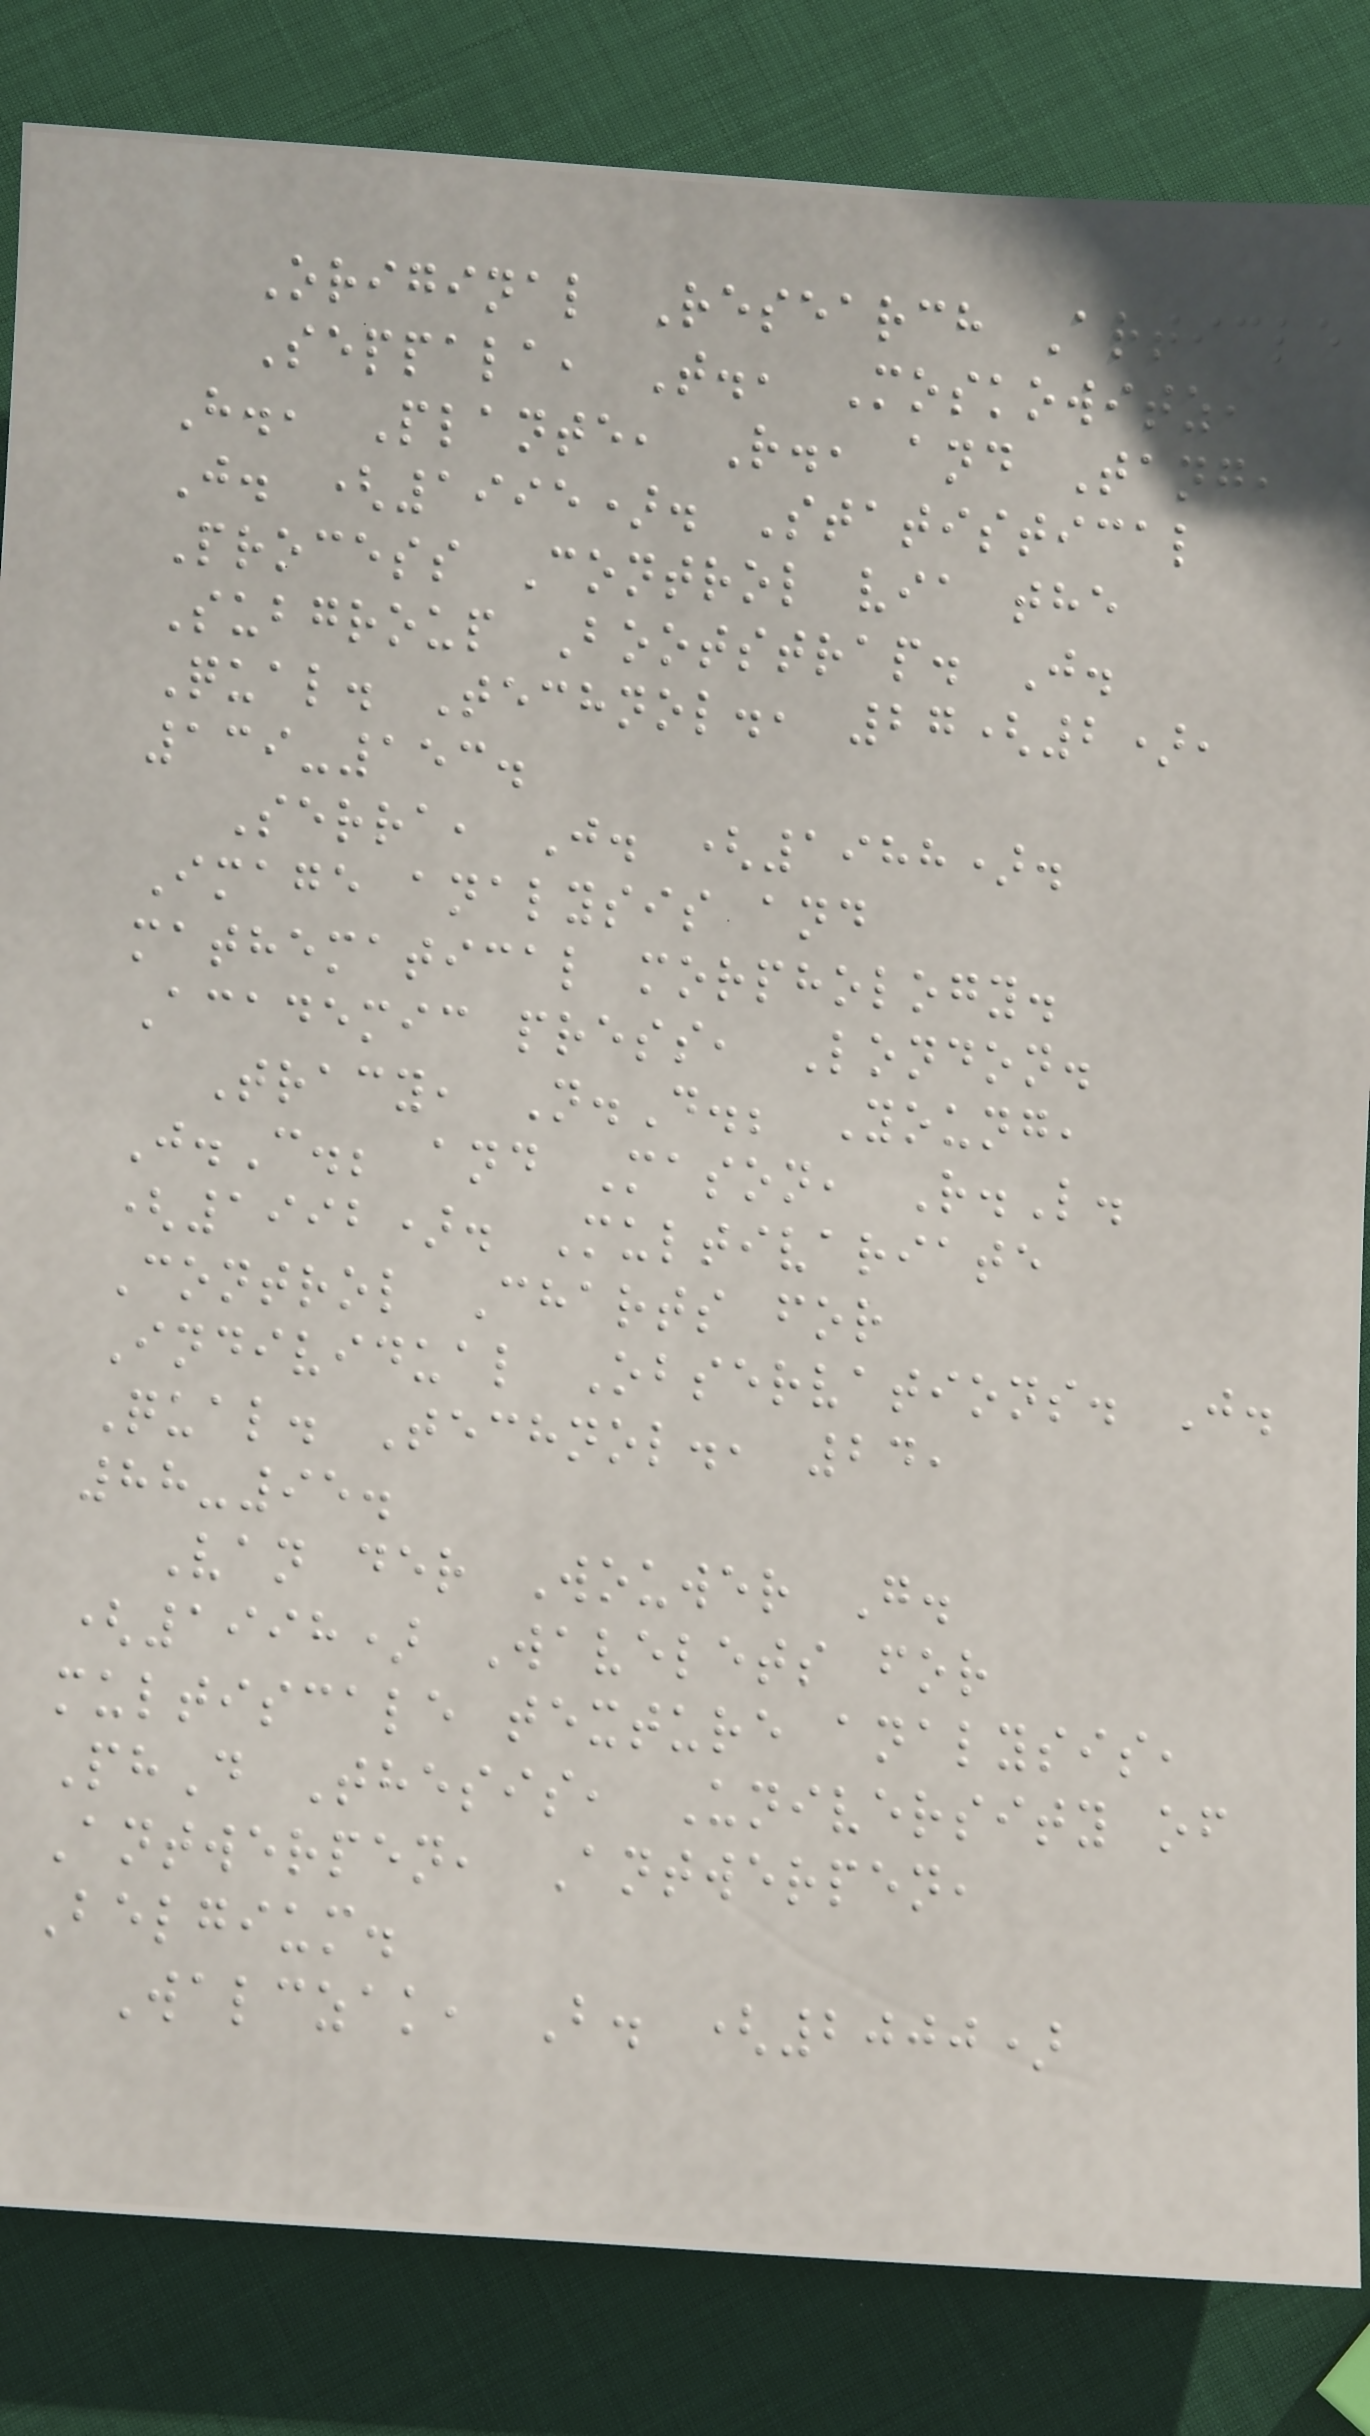Original Research Article
Seppala, T., Moskowitz,
H., Plante, R., and Tang,
J. (1995). Statistical
Process Control via the
Subgroup Bootstrap. J.
Qual. Technol., 27(2),
139-153.
Serra, J. (1988).
Image analysis and
mathematical morphology.
Academic press, London.
Tracy, N.D.; Young,
J.C.; and Mason, R.L.
(1992). Multivariate
Control Charts for
Individual Observations. J.
Qual. Technol., 24,
88-95.
Van der Wouwer G.
(1998) Wavelets for
multiscale texture analysis,
PhD Thesis, University of
Antwerpen, Antwerpen,
Belgium.
Walczak, B. (2000)
